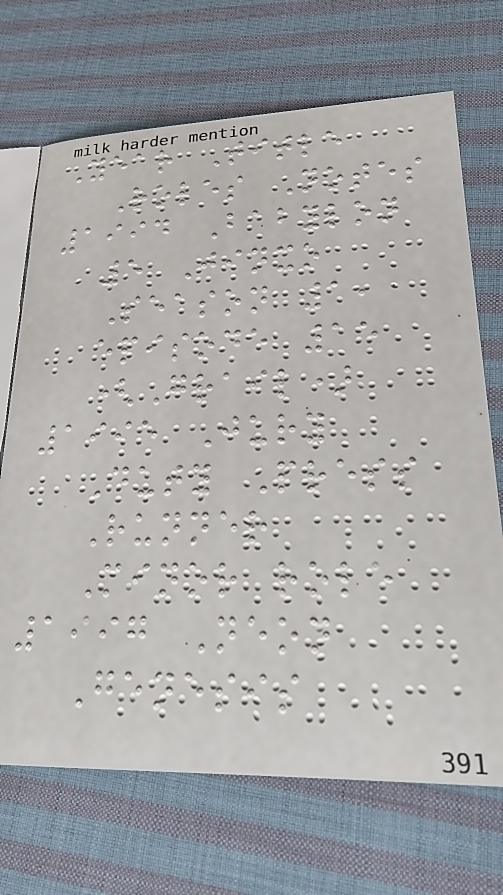Year Title
Roles Notes
1994 Babylon
5 Jinxo
Season 1,
episode 15
(Grail)
1995 Jury
Duty Press
Runner
Minor role
1997 Neon
Genesis
